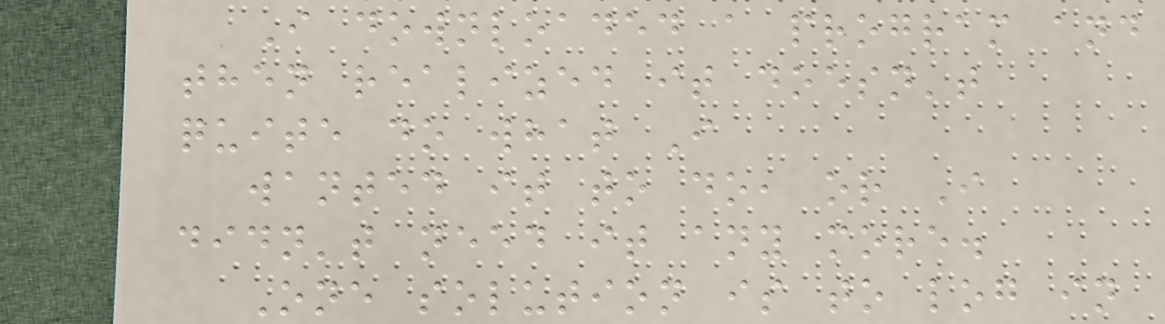I downloaded a program and
then realized it doesn't
quite do what I
wanted it to do, or I
didn't need it any more.
One solution is to log in
